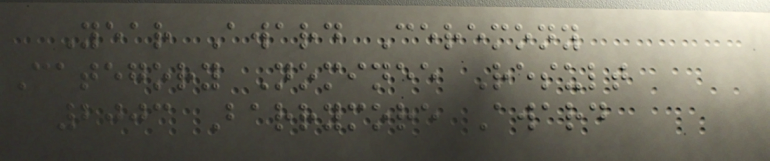Year Award Ceremony
Category Nominee Result
2003 Barrymore Award
